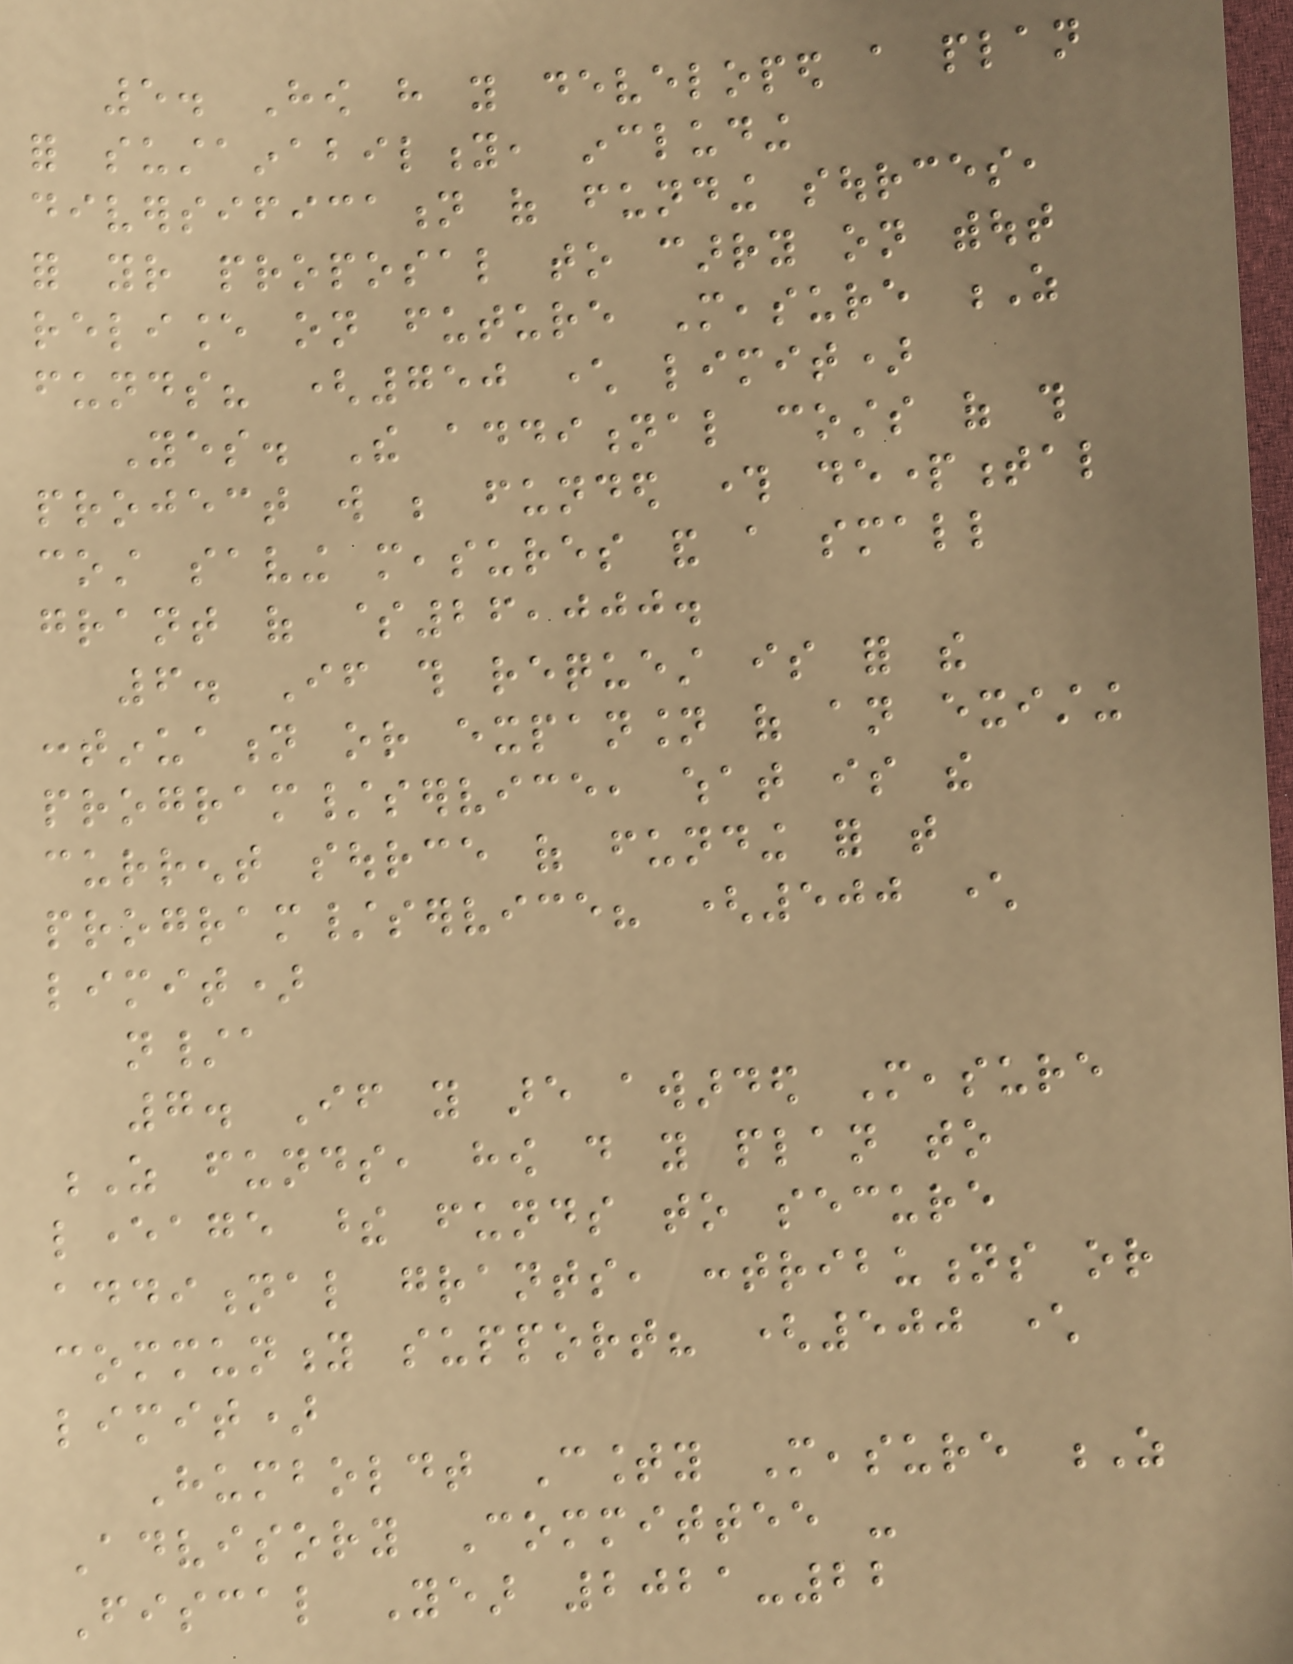5. How have you developed a plan
for sustainability, including
diversification of funding sources,
for your proposal to carry on without
reliance on future Measure Z
funds? (750 character limit)
Yes. The additional costs of this
project will be funded through departmental
cost saving measures and a small
grant of $26,000.
6. If this request is for the
continuation or expansion of an existing
program/service, what is the
current source of funding for that
program/service? (500 character
limit)
n/a
7. If you are awarded Measure
Z funds, how do you plan to
leverage these funds to secure
additional grants, contributions or
community support? (500 character
limit)
Humboldt County Measure Z
Advisory Committee -
Fiscal Year 2021-22
